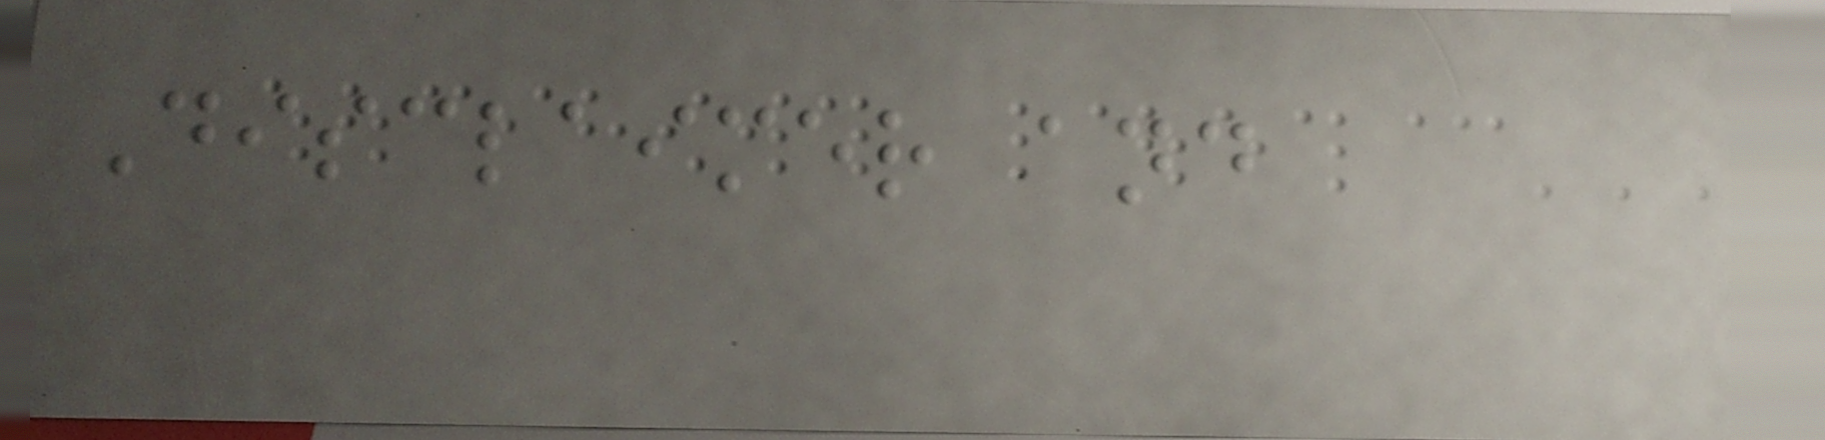Disclaimer and
